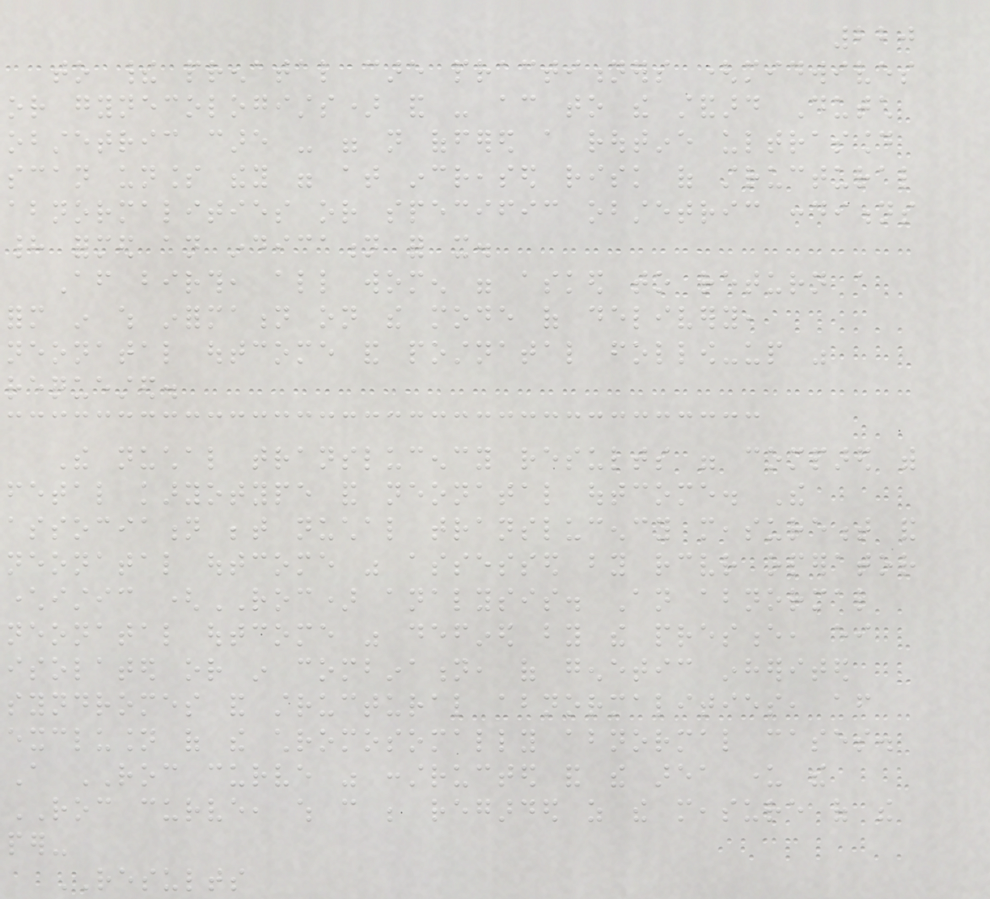220
to their prenatal care practitioners (midwives
or gynecologists) and - according to the standard Dutch
obstetric care - were not offered a routine ultrasound
scan unless they were at increased risk of structural
abnormalities or specific obstetric conditions
had formed an indication for it.
After birth, all women were asked to return a
form in which information on the mode of delivery,
neonatal outcome and postnatal follow-up was
requested.
The nuchal translucency results were compared with
fetal karyotype and neonatal outcome. The
association between nuchal translucency measurement and
neonatal outcome was assessed by receiver operator
characteristic (ROC) analysis. An abnormal
neonatal outcome was defined by the presence, either
isolated or in combination, of genetic inherited
syndromes and structural abnormalities, after
exclusion of the chromosomally abnormal cases.
A ROC curve was constructed and the area under the
ROC curve, which can be regarded as the measure of the
per-
RESULTS
